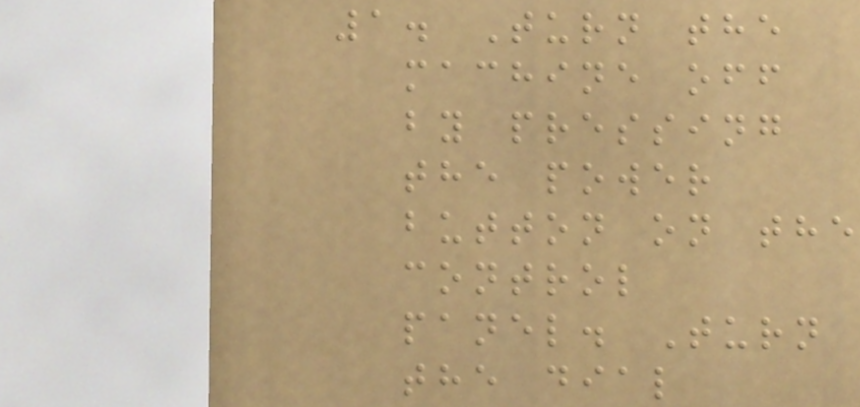1. Turn the
machine off
by pressing
the power
button on the
control
panel. Turn
the dial
